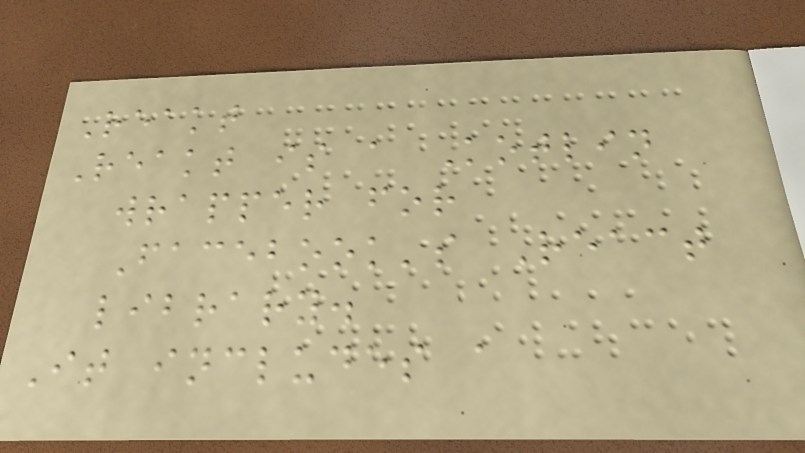Reakt
Reakt is a Kotlin
wrapper for
Facebook's React
library.
It includes a
